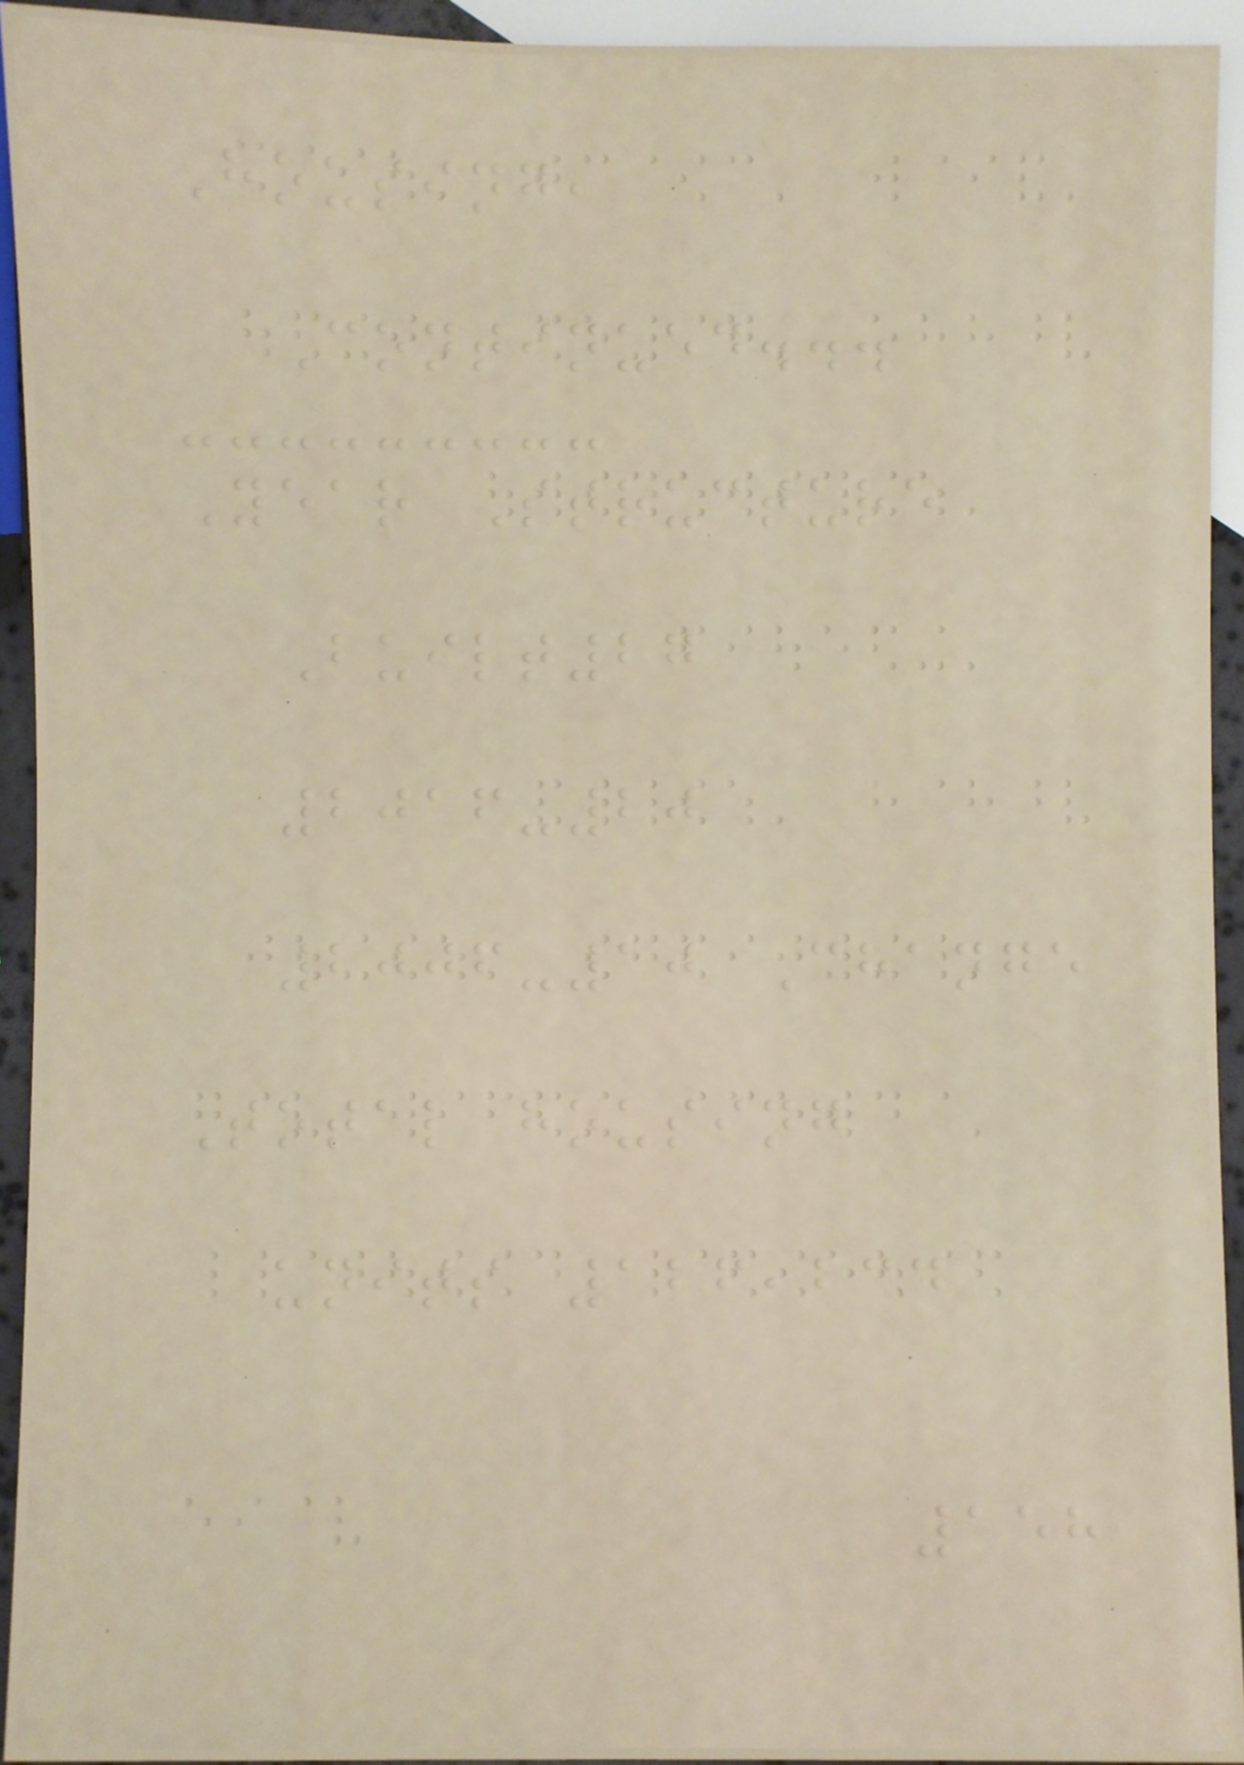Housing,
Continued...
Year Structure
Built27
2016-20
2006-10 Change
Total housing
units 126,234
158
